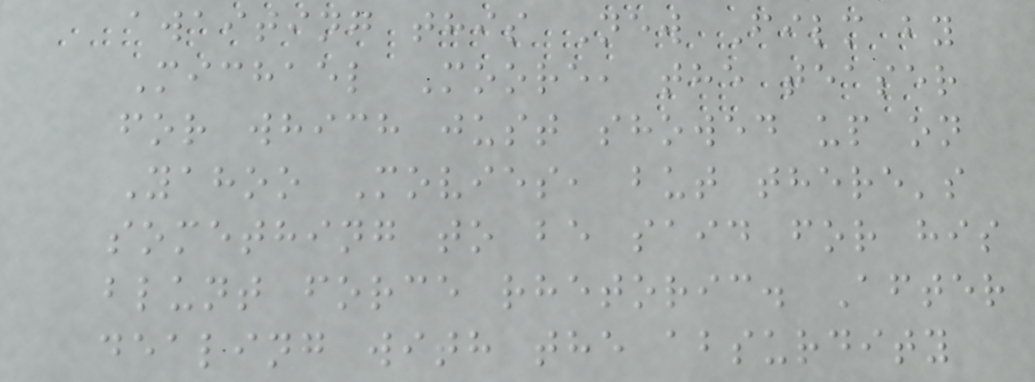awaiting this New Film by
Michael Moore, the teaser
for which just showed up on
Yahoo Movies, but there's
something to be said for his
blunt force rhetoric. After
dealing with the absurdity
